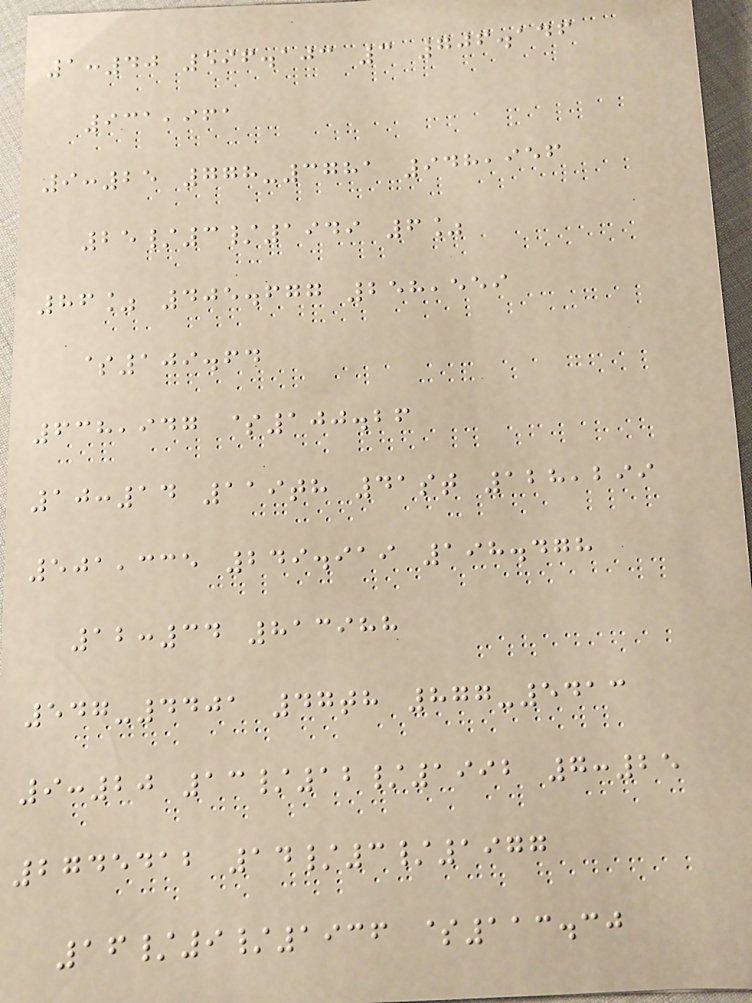1:40 596.103 3 706.146
931,961
9:25 778-3781 948,956
25/3/1949 6%
86% 405.677 258,559
$109.64
638,947 $100.26
10:14 119th 41st 128,299
501,335 249.919 198.478
12:34 813988
547-4401 47th 877-5413
9:20 13/12/1992 7:25
2745412 14/3/1977
16/9/1936 $113.30
